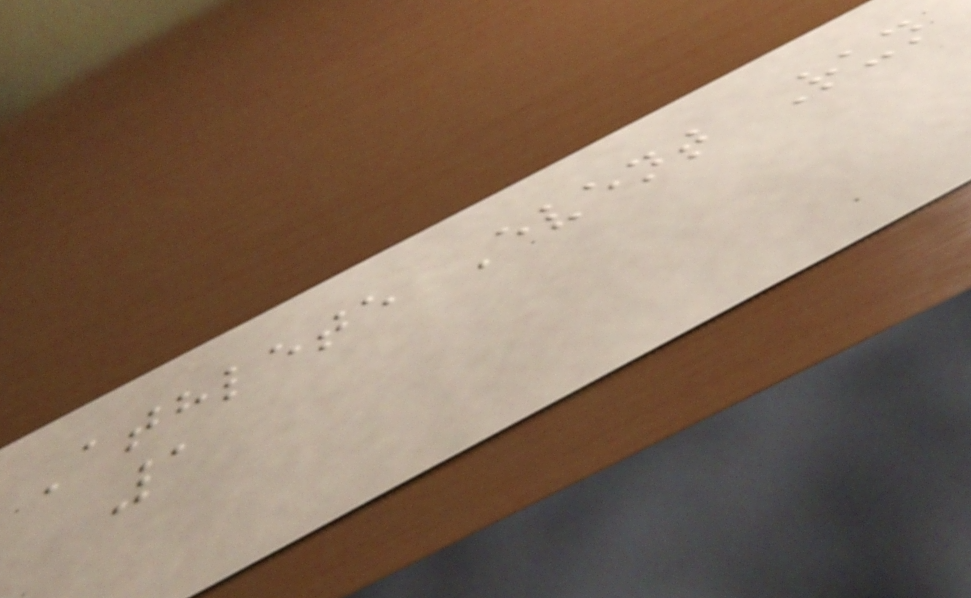Athlete Event Run
1
